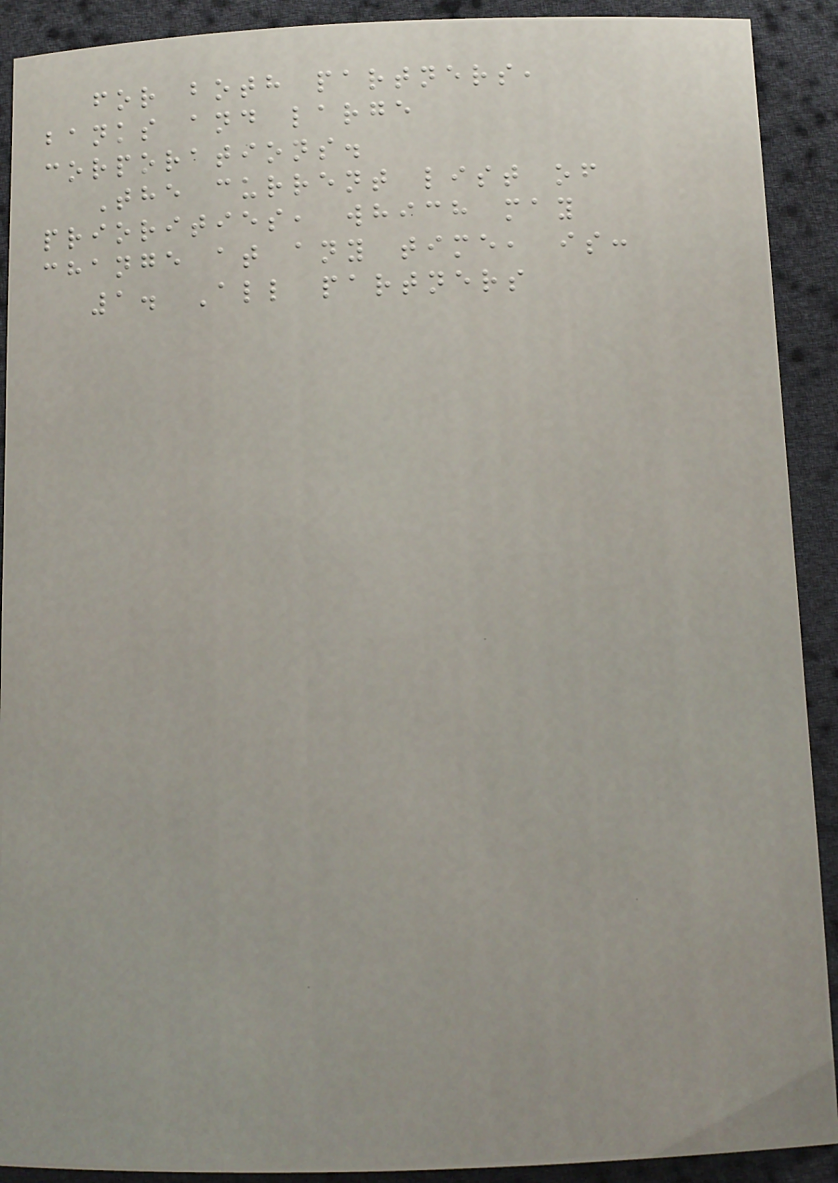for both partners,
banks and large
corporations.
The current list of
priorities, which may
change at any time, is:
1. All partners
